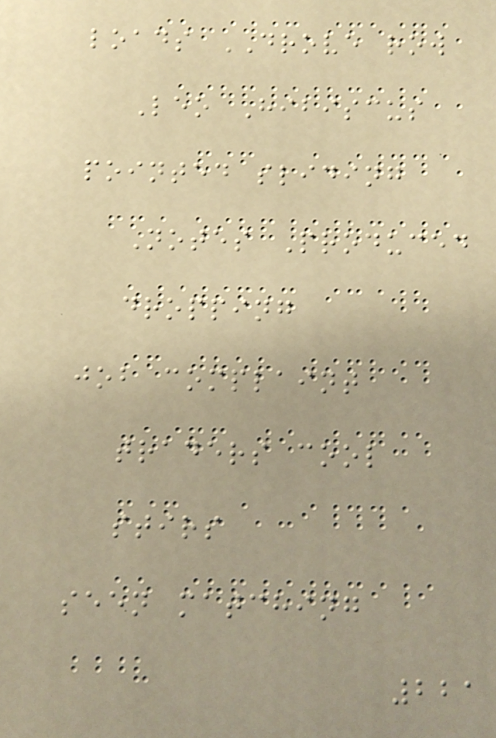loads DROVE row
Leo Hibiscus
pointed sliding
Notes Produced
dropping
job complaint
traders cool
stirs
seen matching
221
